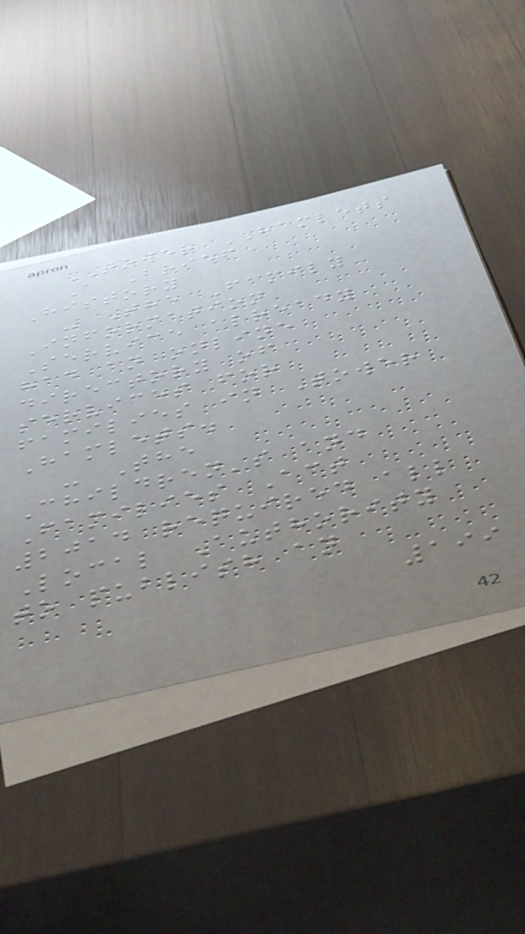TOWER HAMLETS
A Brief
History
- The Family
Information
Service already
had an online
directory of
services for
families in Tower
Hamlets.
- The
Children's and
Families Act
2014 required all
Local Authority
to publish an
199
